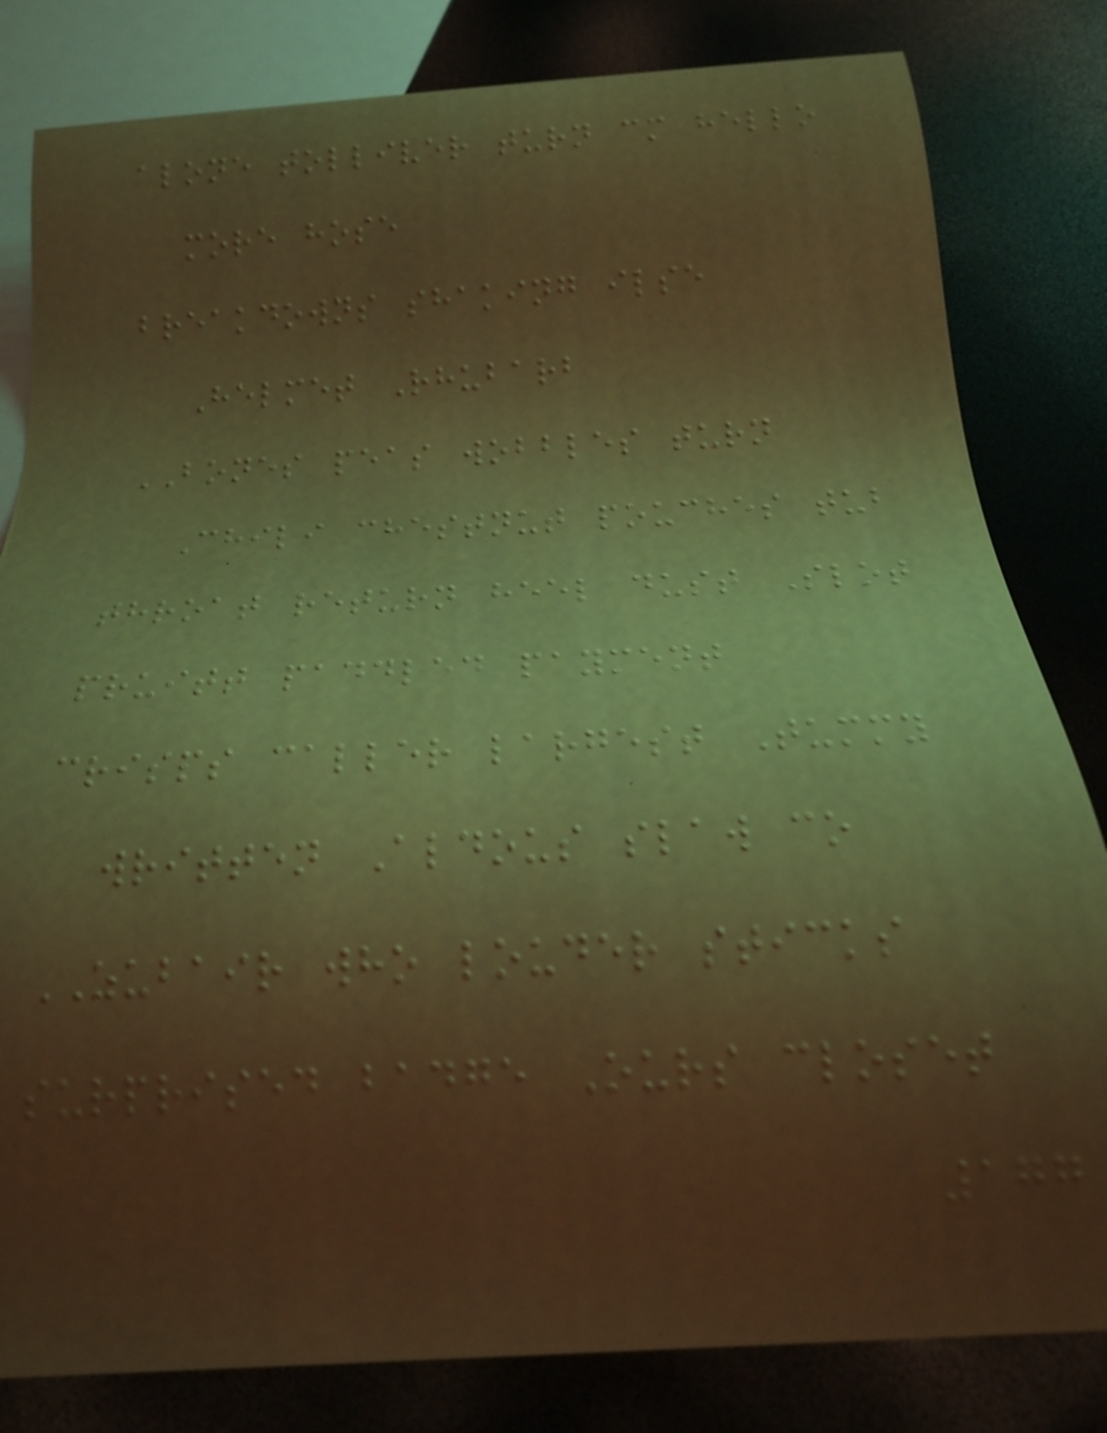alone tolliver turn cm hello
more hose
breakdowns shaking ilse
Helmet Rhubarb
BONES peas wobbles turn
Chili chestnut pouches tub
throat return heel dust Slot
pruitt paddled payment
crisps caller largest Tummy
written Aldous slaw co
ZUBAIR who louder sticks
surprised badge Ours closet
177
